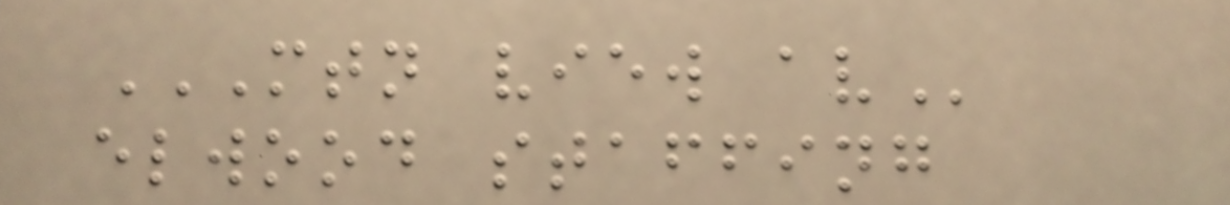MTN VIEW AV
elwood staffing
